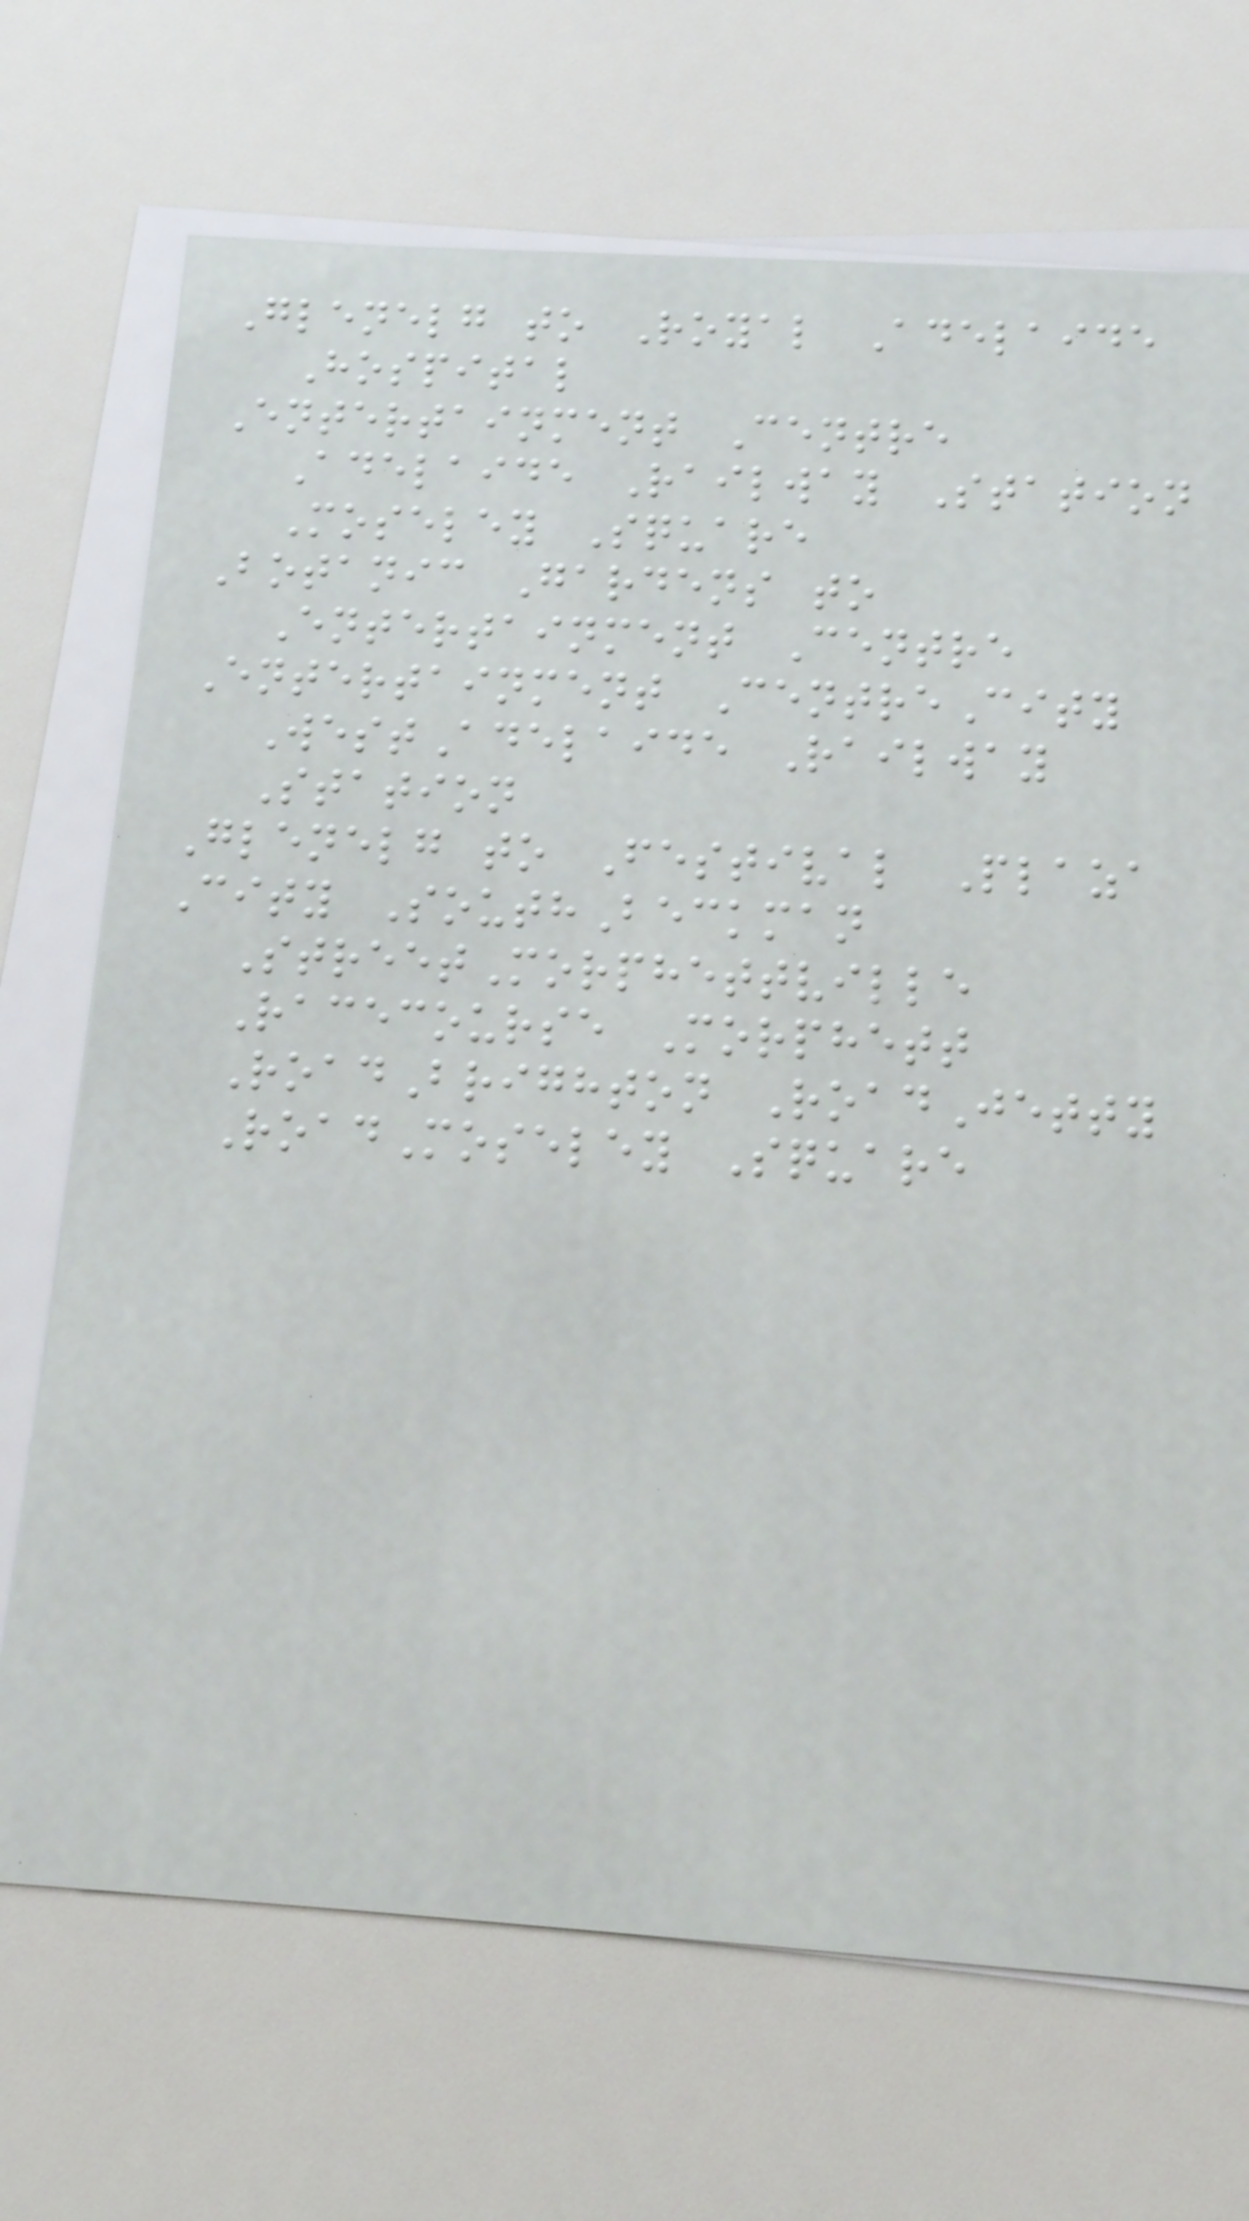Glenelg to Royal Adelaide
Hospital
Entertainment Centre
Adelaide Railway Station
Moseley Square
Botanic Gardens to
Entertainment Centre
Entertainment CentreCity
WestAdelaide Railway
Station
Glenelg to Festival Plaza
City SouthBeckman
StreetMorphettville
Racecourse Morphett
RoadBrighton RoadJetty
RoadMoseley Square
